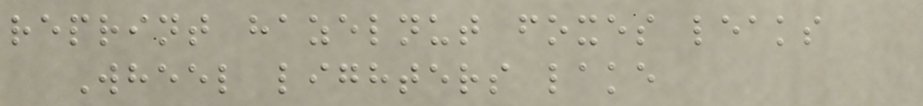reprint hazelnut foxes leaks
Wheel lighters lake
